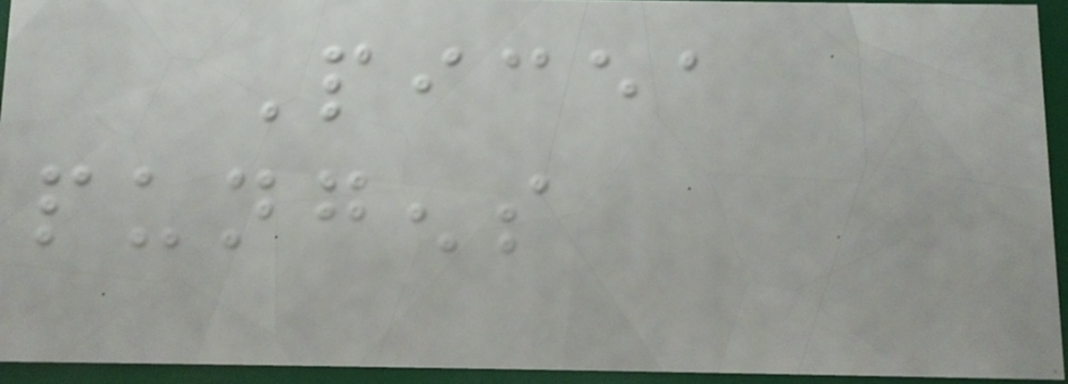Picea
pungens
